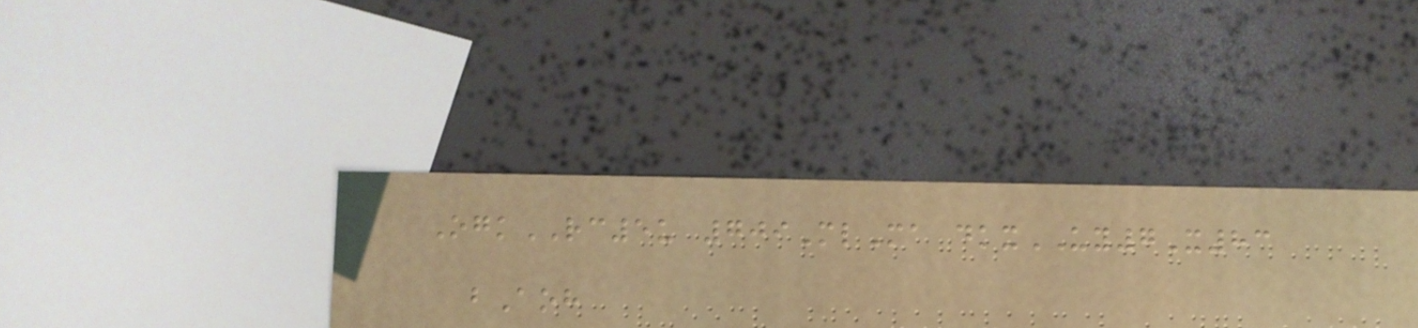OgkRC5u 709MlMa dkxUY7X83
bAoh
